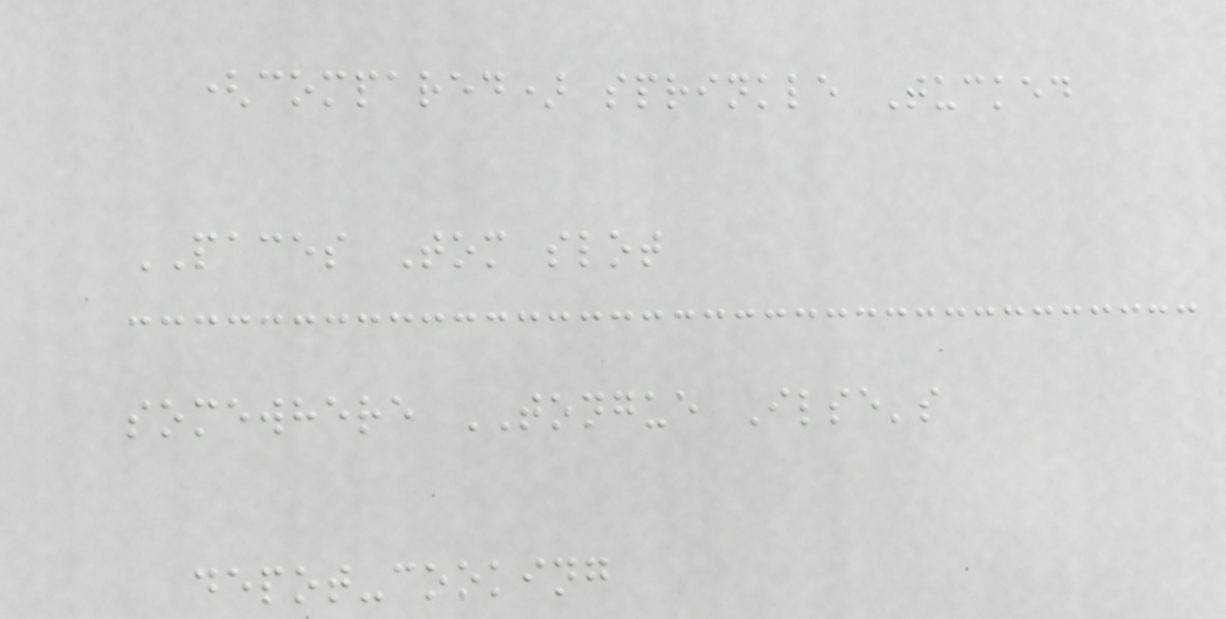(compared) sprinkle Tucked
PACES Tom slot
somewhere TONGUE Ilse's
depot-cooking
